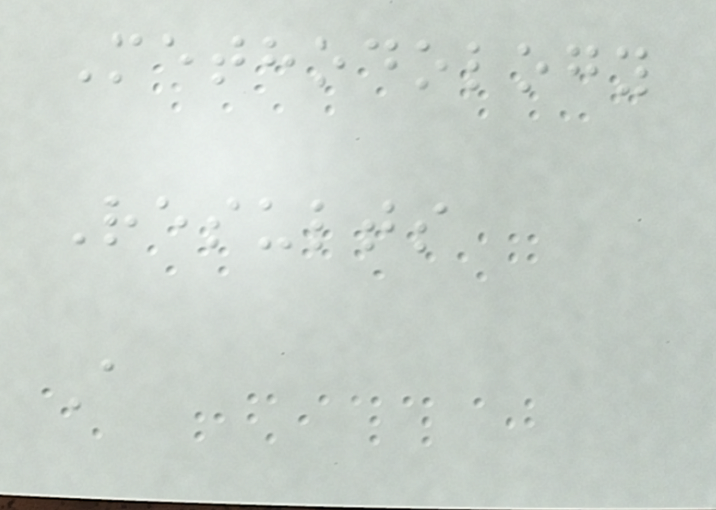Methodology
Results
A
